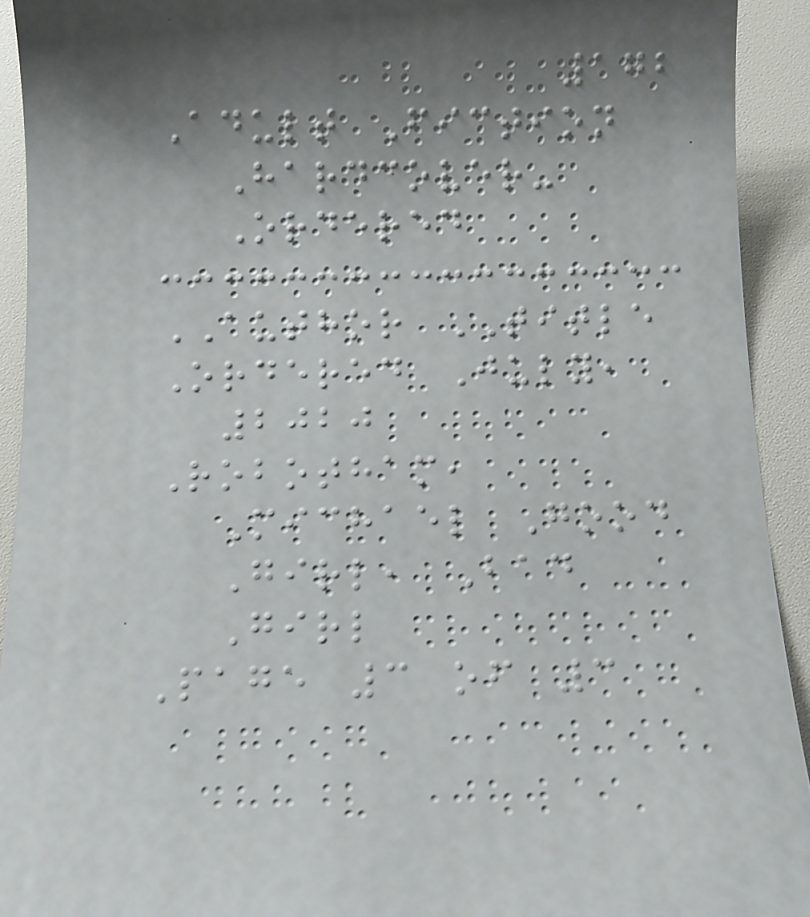172
Adult Fiction
Hardcover-
Ordered
AUTHOR TITLE
Ordered July,
2020
Robotham,
Michael Good
Girl, Bad
Girl
Page 3 of 3
